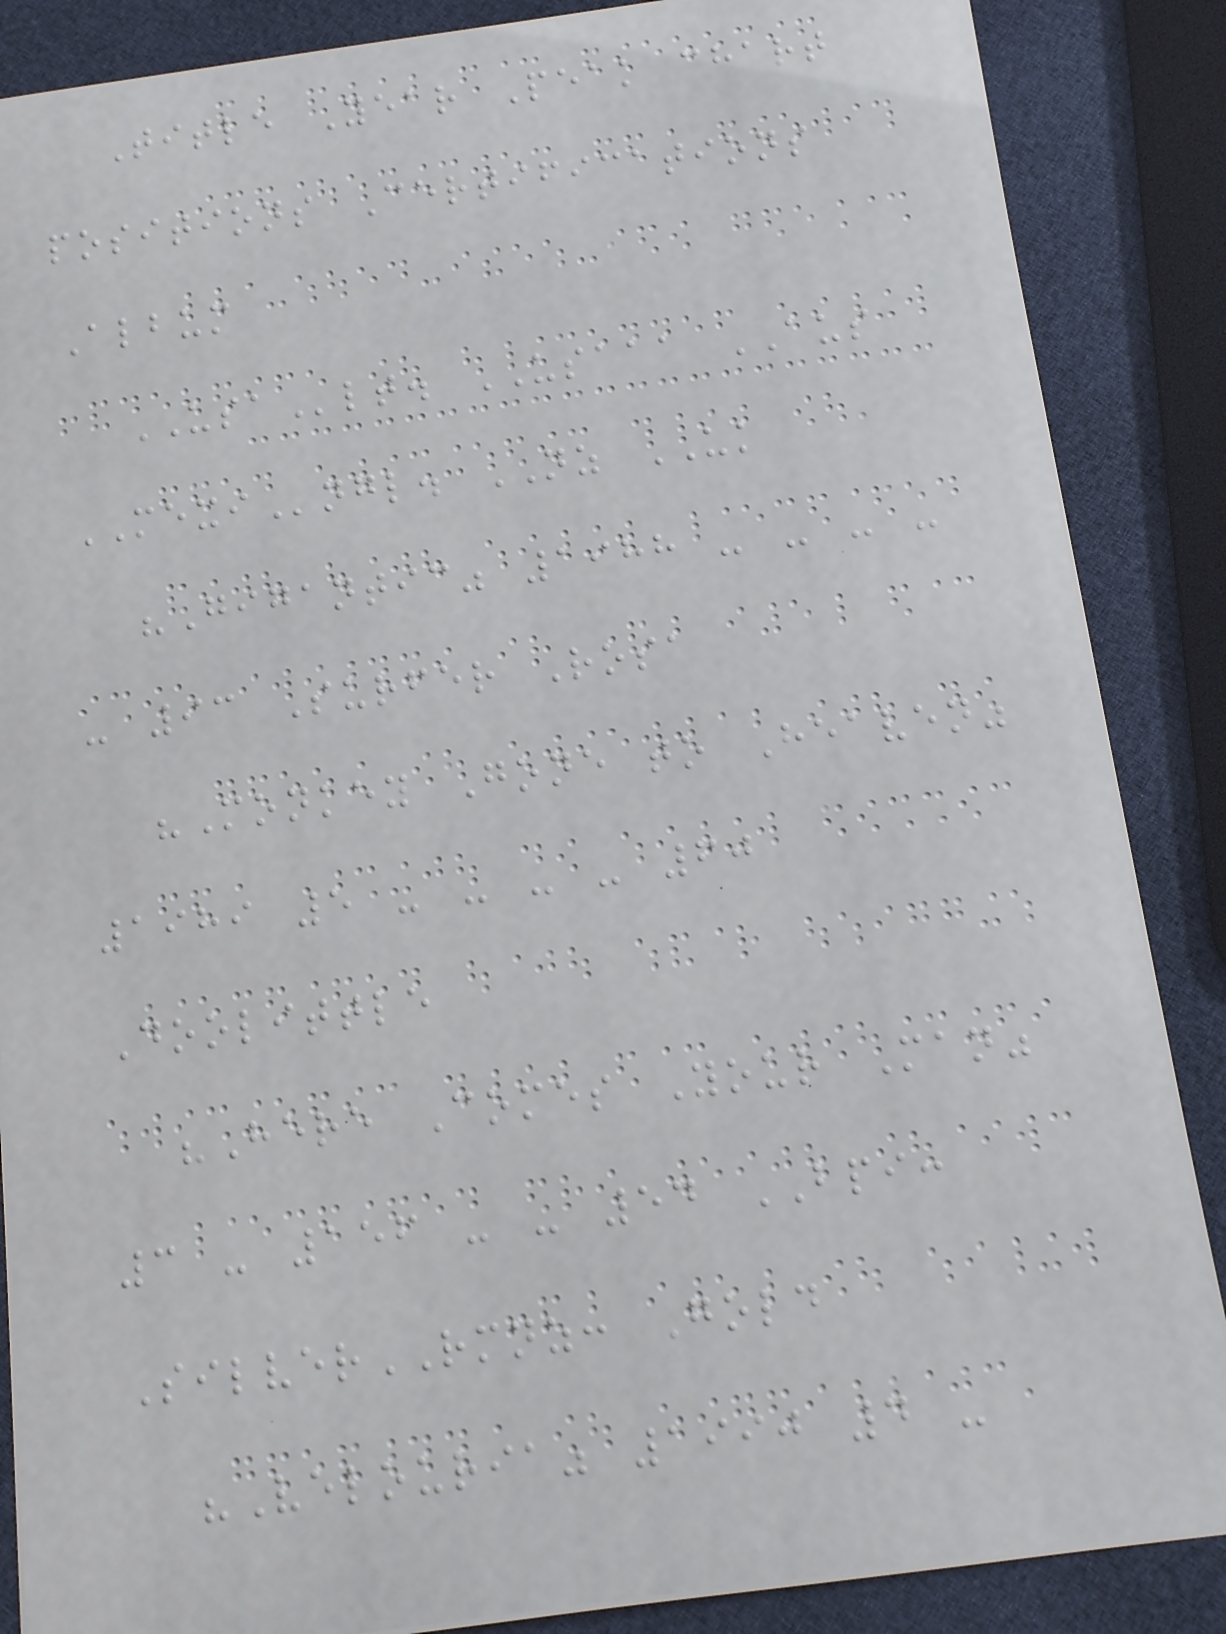Title Year Peak chart
positions Certifications
Album
USAlt. USAAA AUS
MEXIngl. NZ UK
"Gigantic" 1988 - - - -
- 93 Surfer Rosa
"Monkey Gone to Heaven"
1989 5 - - - - 60
Doolittle
"Here Comes Your Man"
3 - 156 - - 54 BPI:
SilverRMNZ: Gold
"Velouria" 1990 4 -
